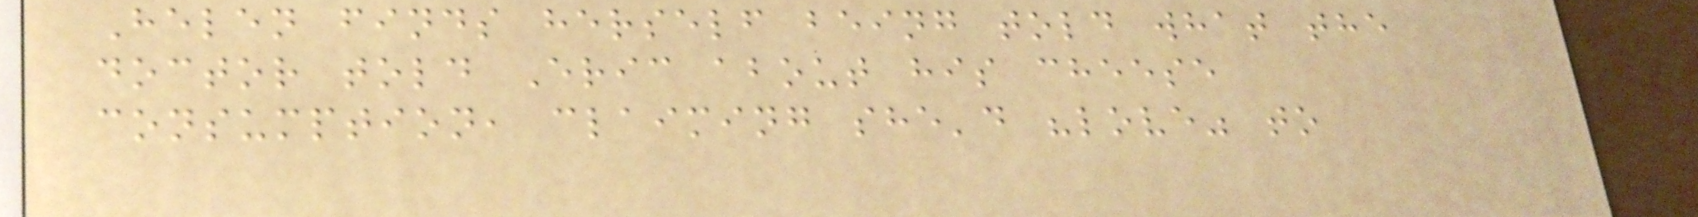Helen finds herself being told what the
doctor told Eric about his cheese
consumption, claiming she'd "love" to
